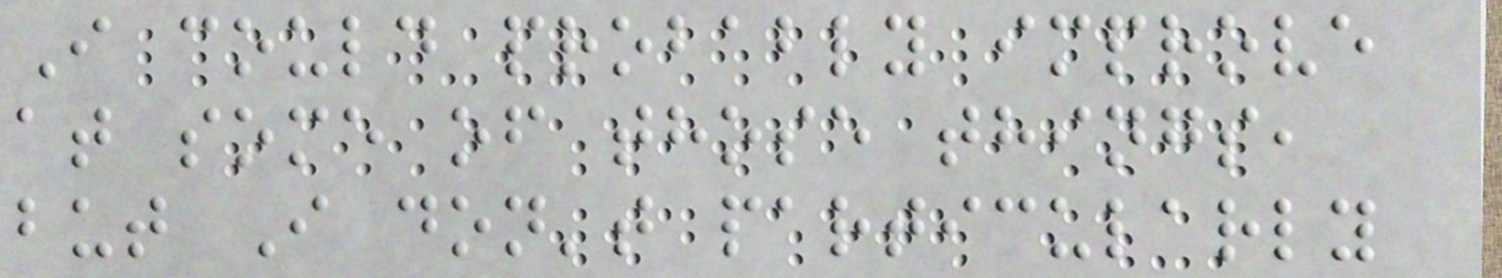I could probably improve
at some of those things,
but I don't particularly
